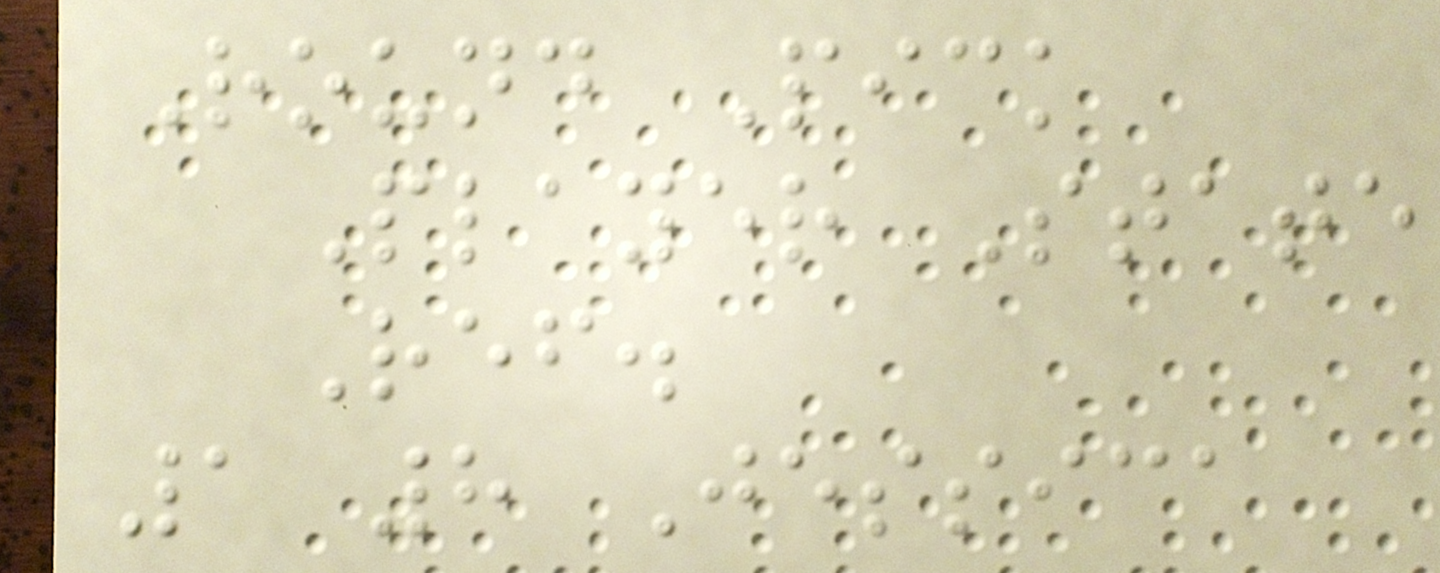Round Pick
Player State
Ref.
1 8 Jessica
